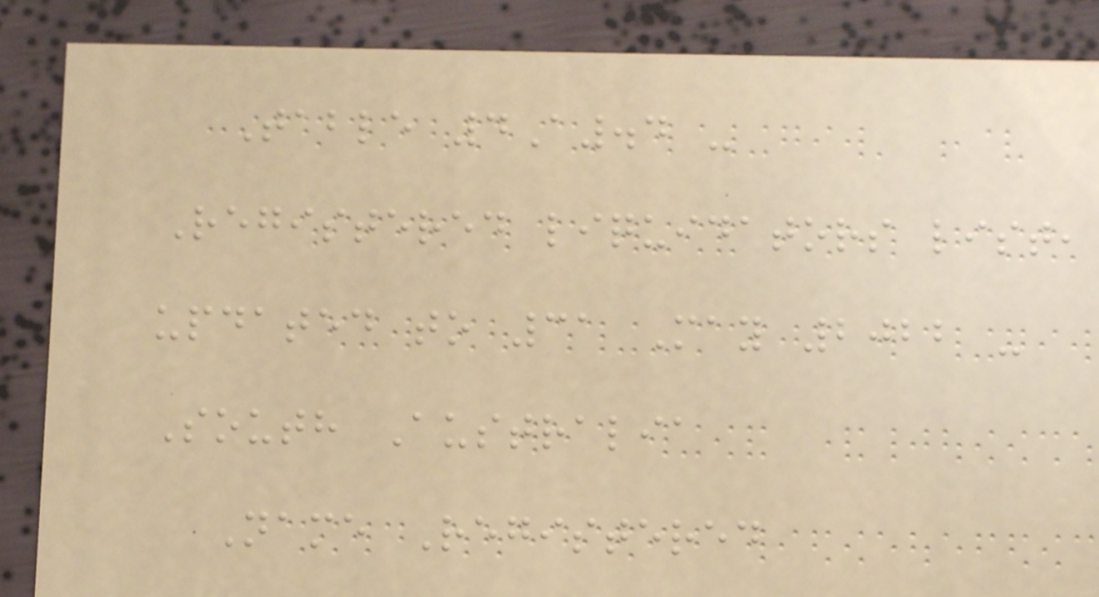Table 4A.4 -
Registered liquidators list,
updated to 31 May 2022 -
South Australia
Name Registered
